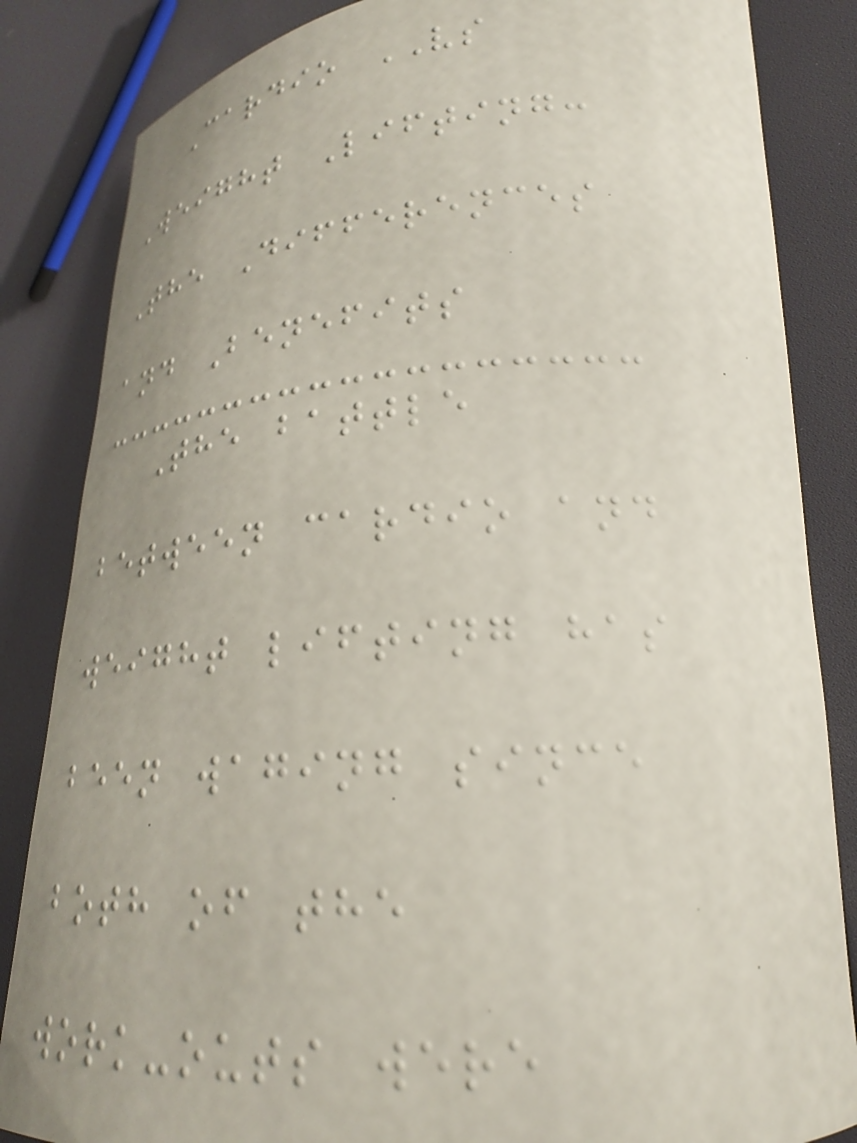Cardio VS
Weight Lifting:
The Differences
and Benefits
The battle
between cardio and
weight lifting has
been waging since
both of the
work-outs were
